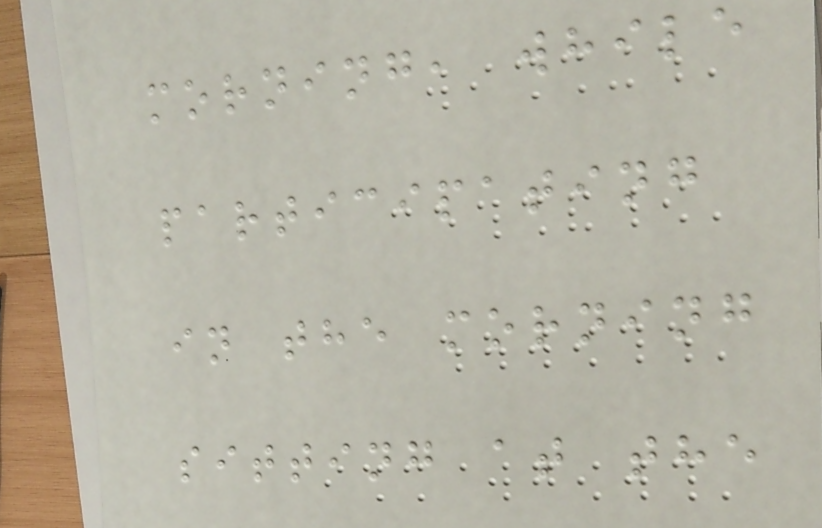morning, while
participating
in the morning
sitting at the
